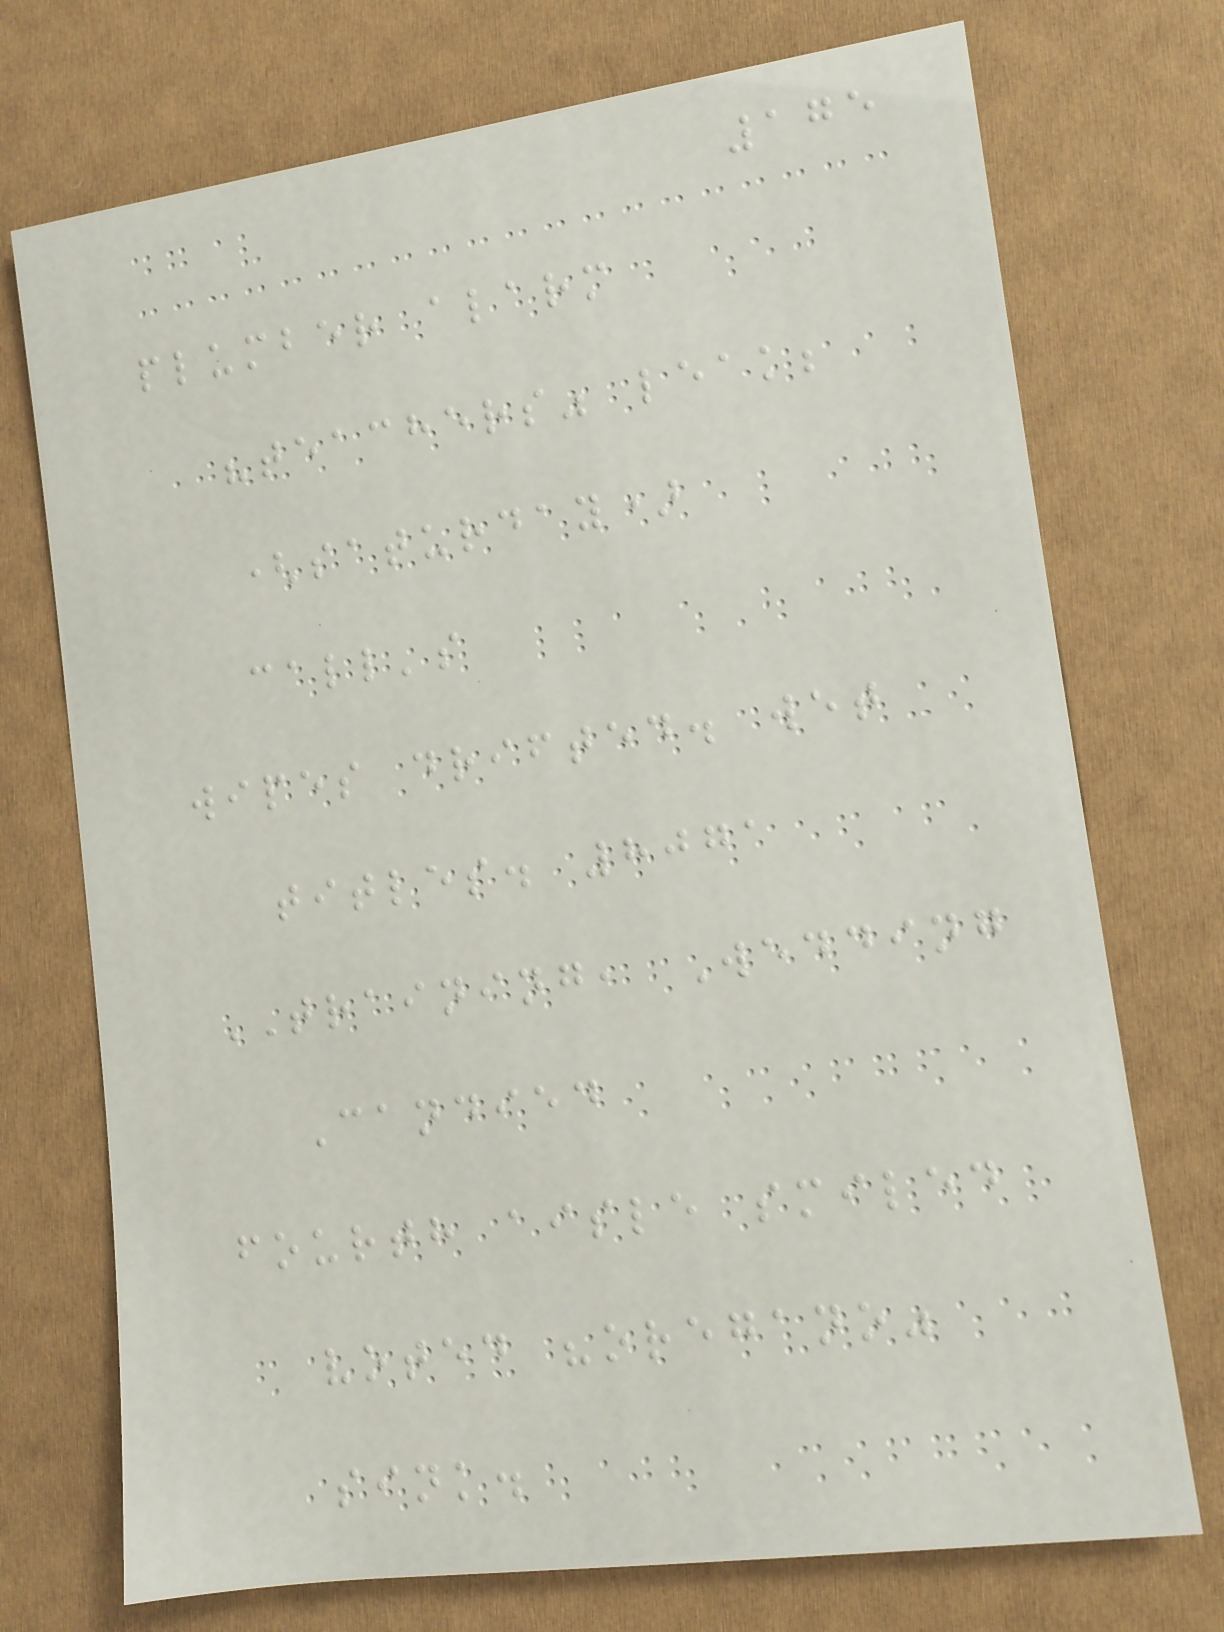175
plumber alarm
"teachers" leak;
(saturday)
call's
wipes drifted. wet
titles. 8071
TRAINING, Wedding
Candied
fourth aisle smiled
voted "oregano"
sink.
